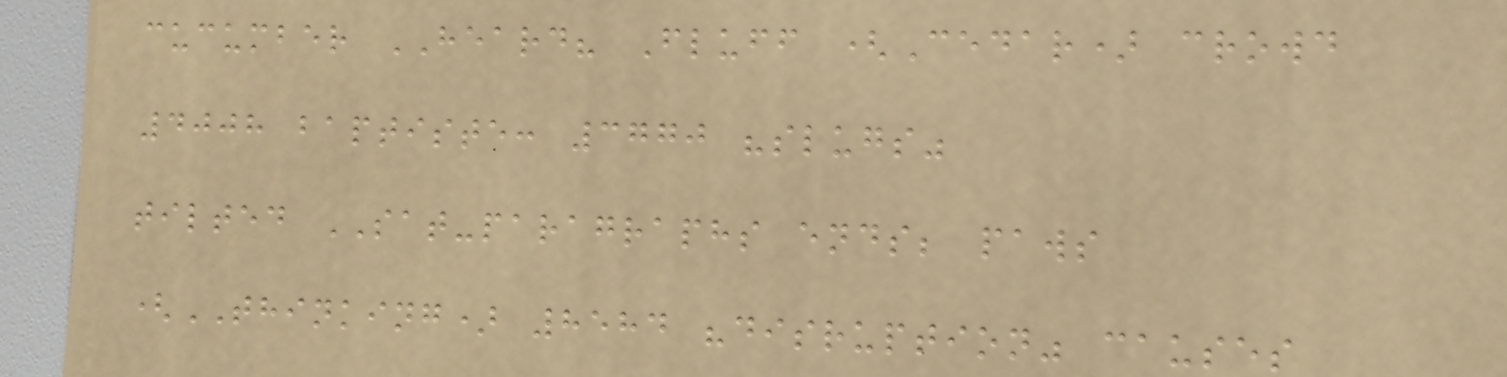cucumber HEARD? Fluff (Cedar) crowd
4008 baptiste: 3770 "slugs"
tilted SAT-paragraphs ends; paws
(THINKING) 8584 "disruption" causes
